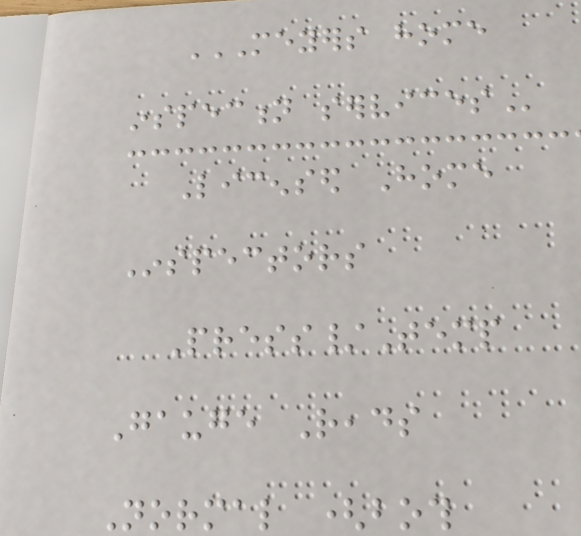MEYERS HOME
INSPECTION SERVICES
Licensed Home
Inspectors
Press/Temp
Gauge Reads
Normal (both
